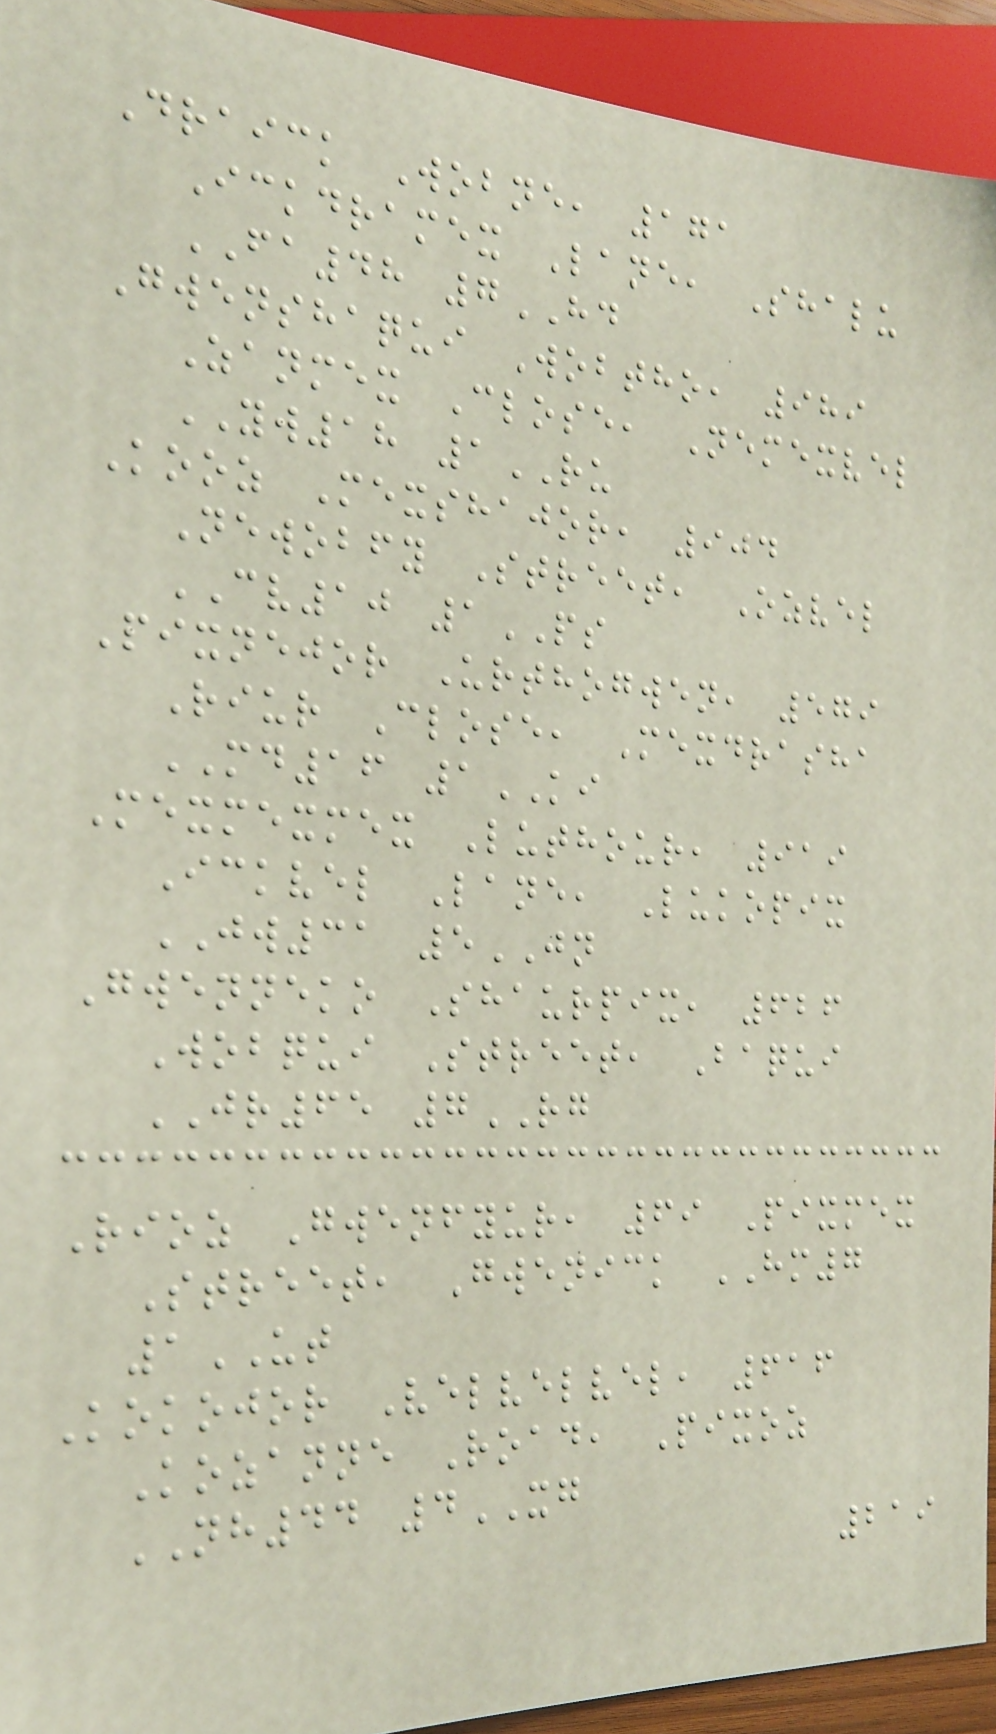Draick Wobne, 171
Ickdramex Lane, Shalu
FA48 7HD
Gwenshaqui Wobtho, 989
Zanmex Close, Nemexvel
YW18 1RU
Kooz Mexshajor, 904
Newobfy Street, Ozvel
CV10 1PS
Pixnejor Urthogwen, 579
Riur Close, Mexdrasha
MD16 1KI
Mexmexmex Luthour, 919
Ickvel Lane, Lukopix
JW31 5JN
Gwenneko Shaurpix, 626
Wobqui Street, Baqui
JR65 7RG
Rioz Gwenfyur, 69 Pixmex
Street, Gwenick HM7
1UT
Kokojor Velvelvel, 616
Kozanne Road, Pixoz
NH44 4XG
219
